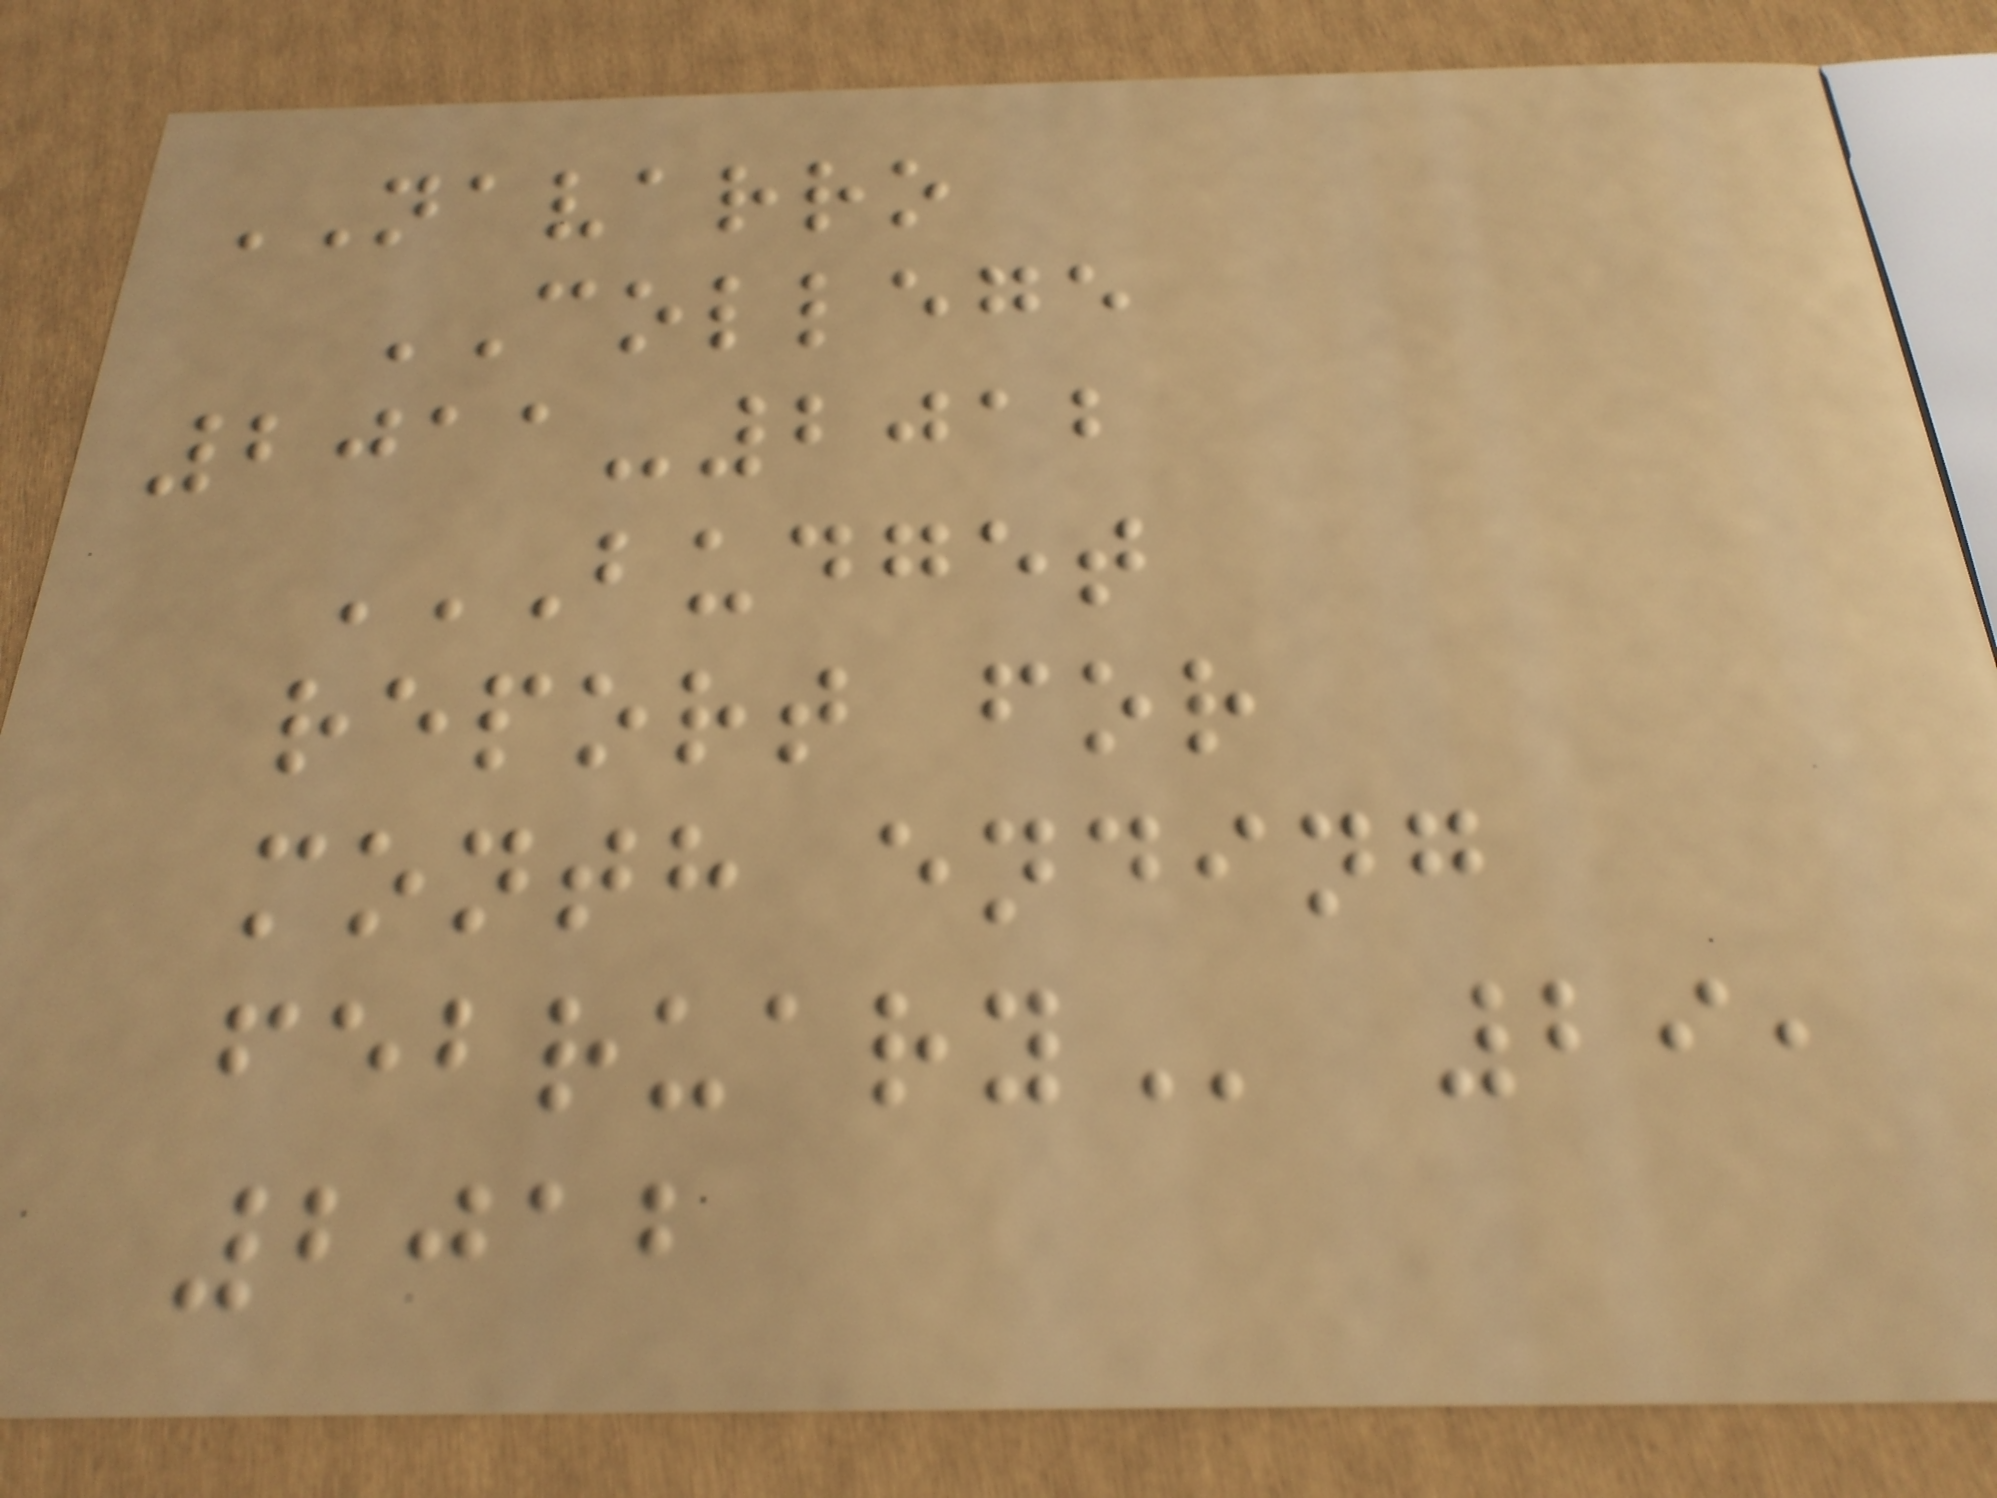NAVARRO
COLLEGE
2011-2012
BUDGET
REPORT FOR
MONTH ENDING
FEBRUARY 29,
2012
